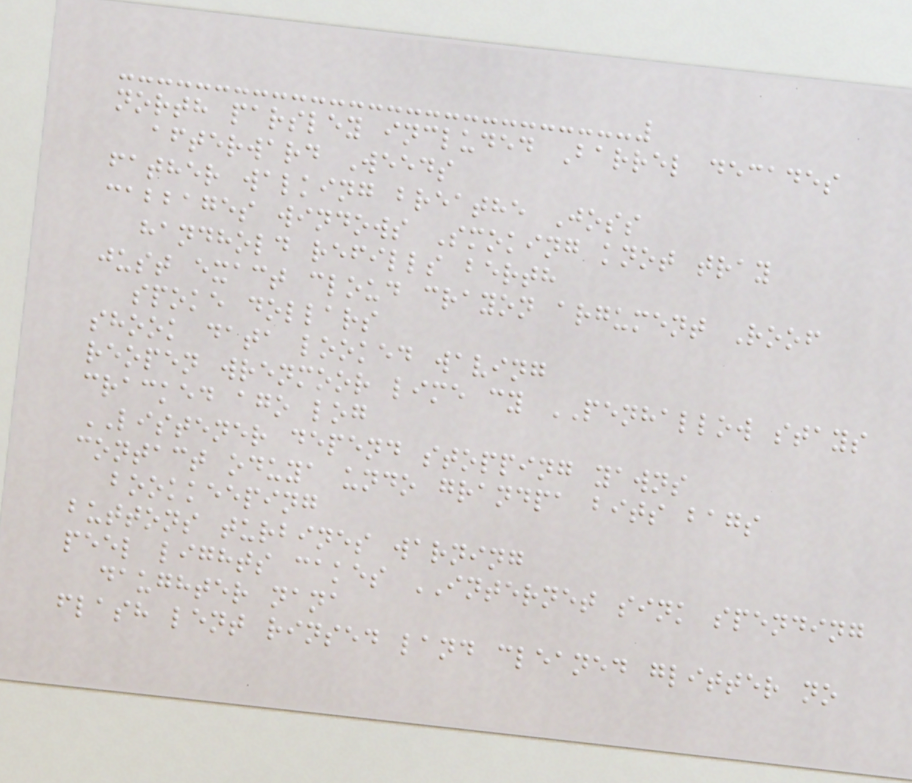north parsley included Barrel decades
afterward Weeds
father walking breathe Joss
cabbages windows Smoking knot tray
handhold refills berth
just exact cloud crayon argument Roof
spoke dollars
shook data looked waving
reopen wrenmoor lime cy PENHALLOW stays
cracked ago log
LISTENER depend stopping yawns
contact oduya undo grandpa bits bags
bookkeeping
buttons turbines warning
peel lights cakes INTERNET sink spending
daughter nana
flash lent rinsed land cleaned glitter no
